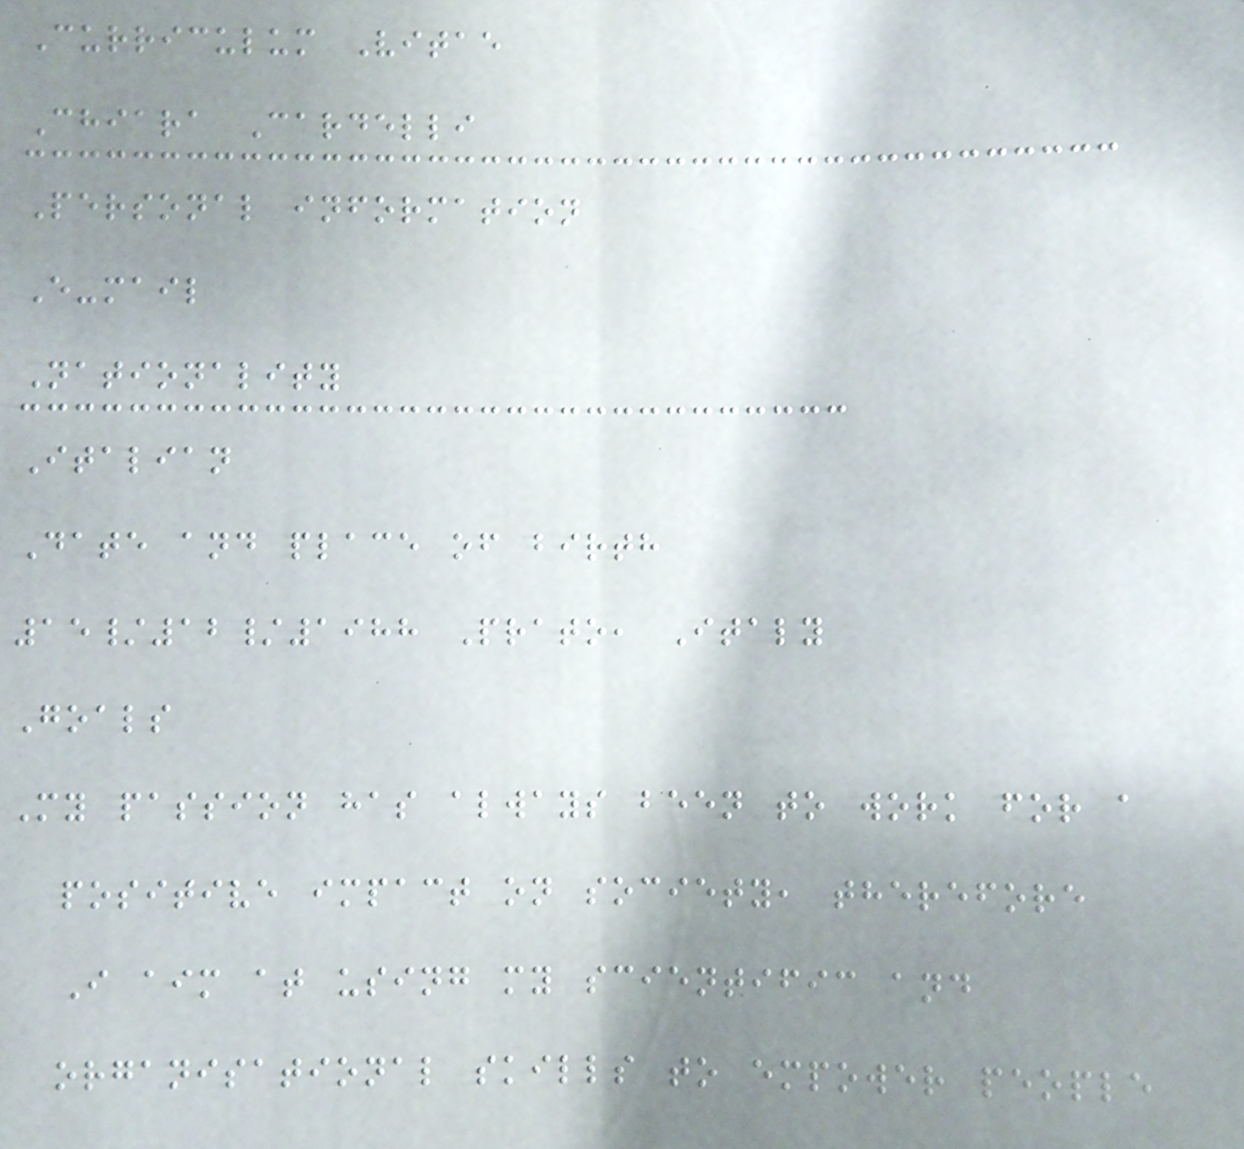Curriculum Vitae
Chiara Cardelli
Personal information
E-mail
Nationality
Italian
Date and place of birth
15/12/1988 Prato, Italy
Goals
My passion has always been to work for a
positive impact on society, therefore
I aim at using my scientific and
organisational skills to empower people
